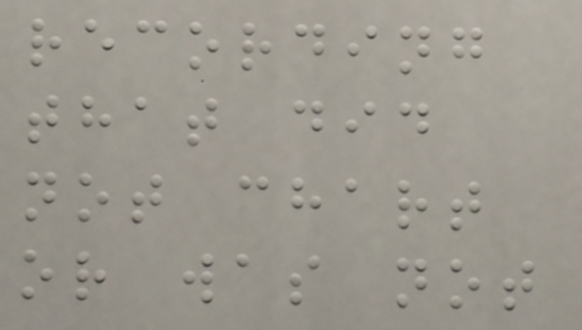recording
that did
not chart
or was not
